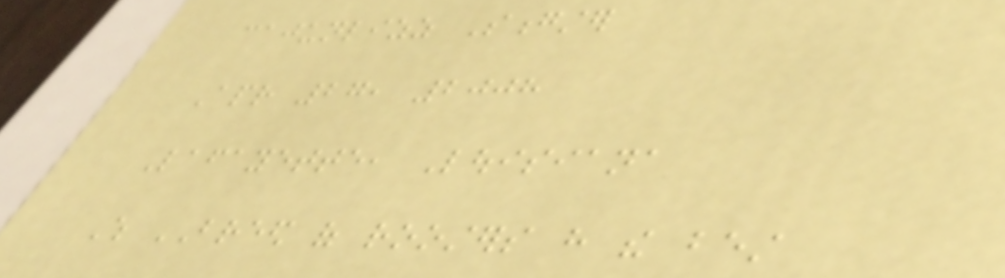cajunlizz Songster
Apr 27, 2008
Lafayette, Louisiana
Which BREED of roosters have the best
